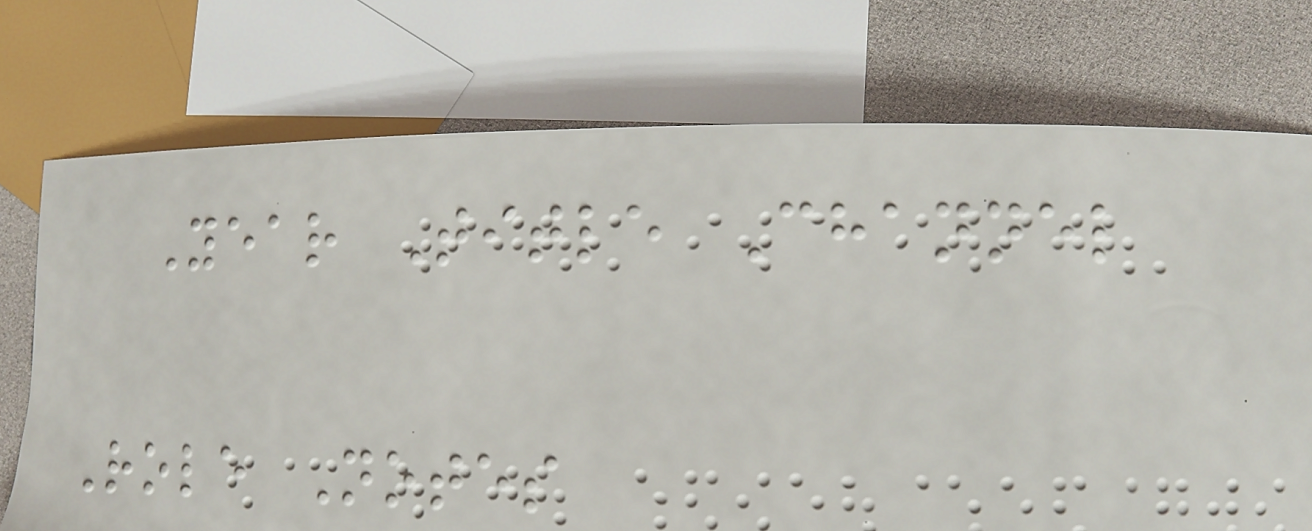Year Title Channel
Role Notes
